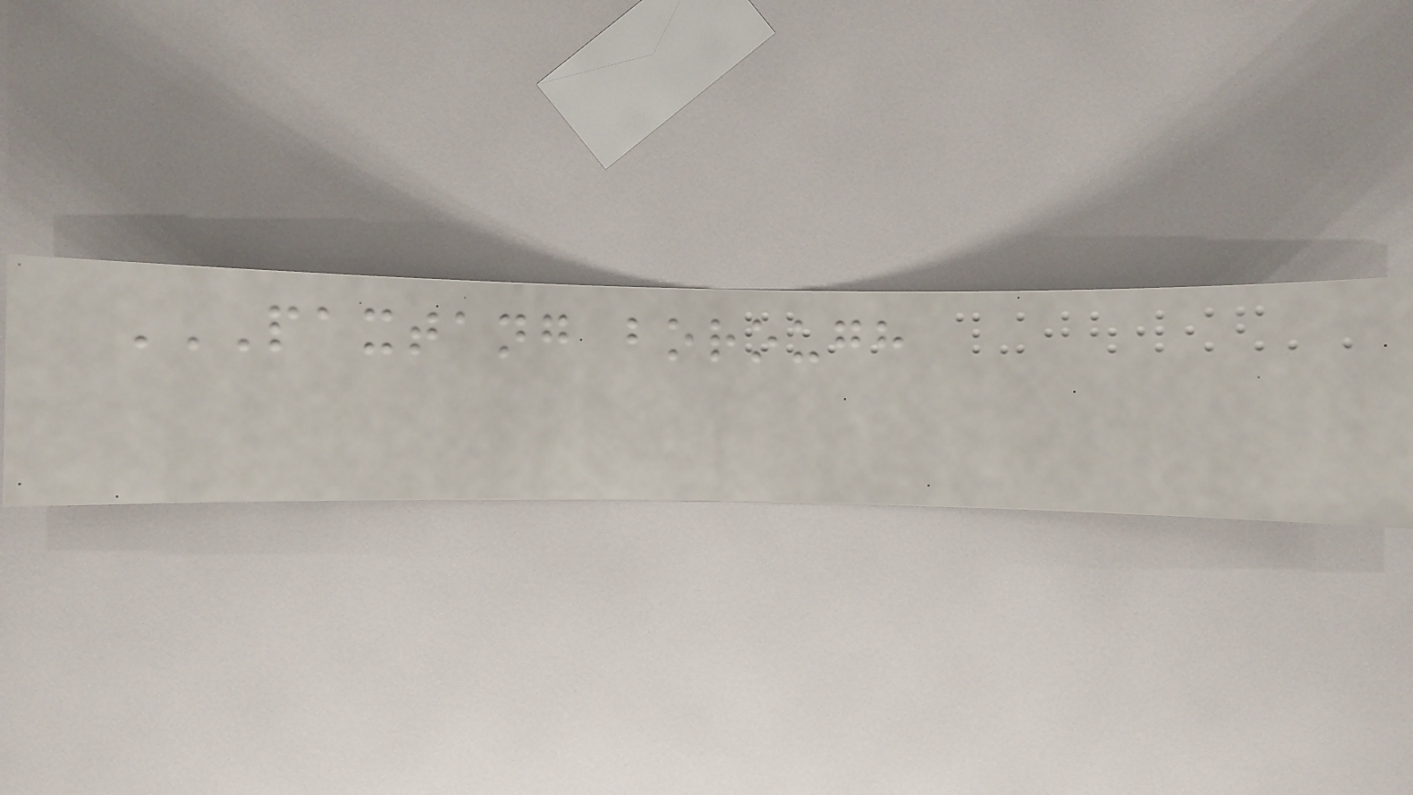PAXTANG BOROUGH
